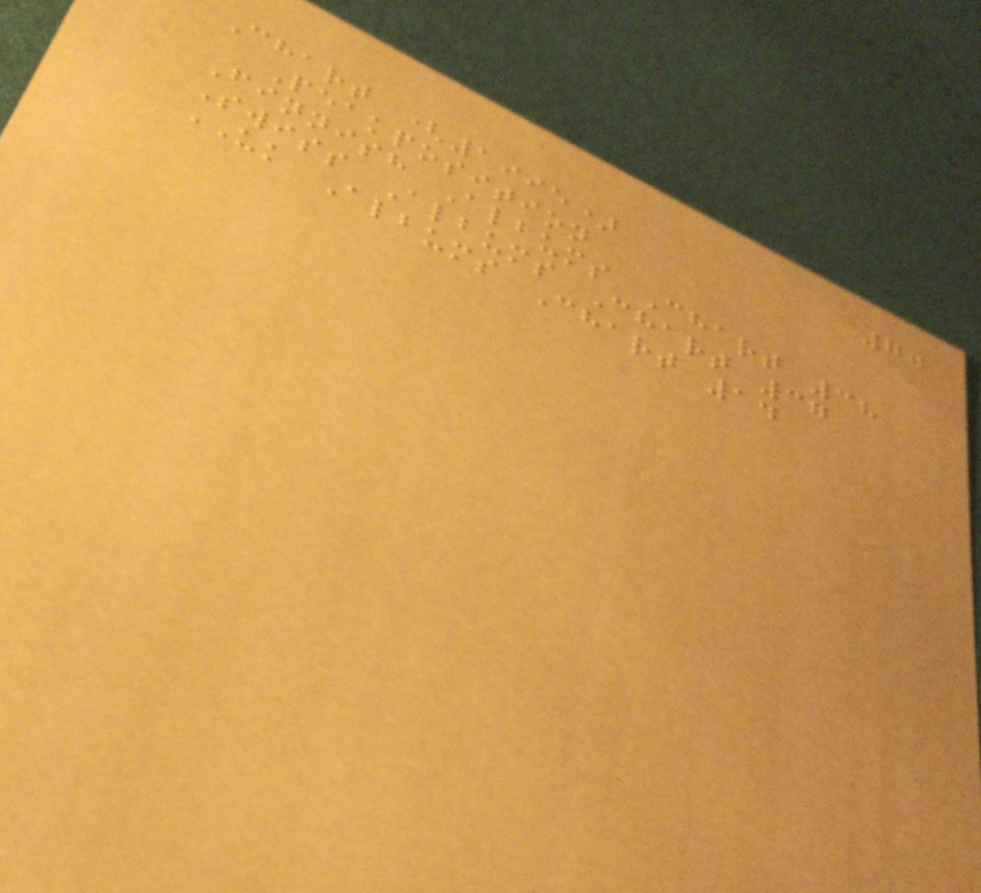70
Chart (1995)
Peakposition
Finnish Albums Chart 38
Swiss Albums Chart 37
UK Albums Chart 14
